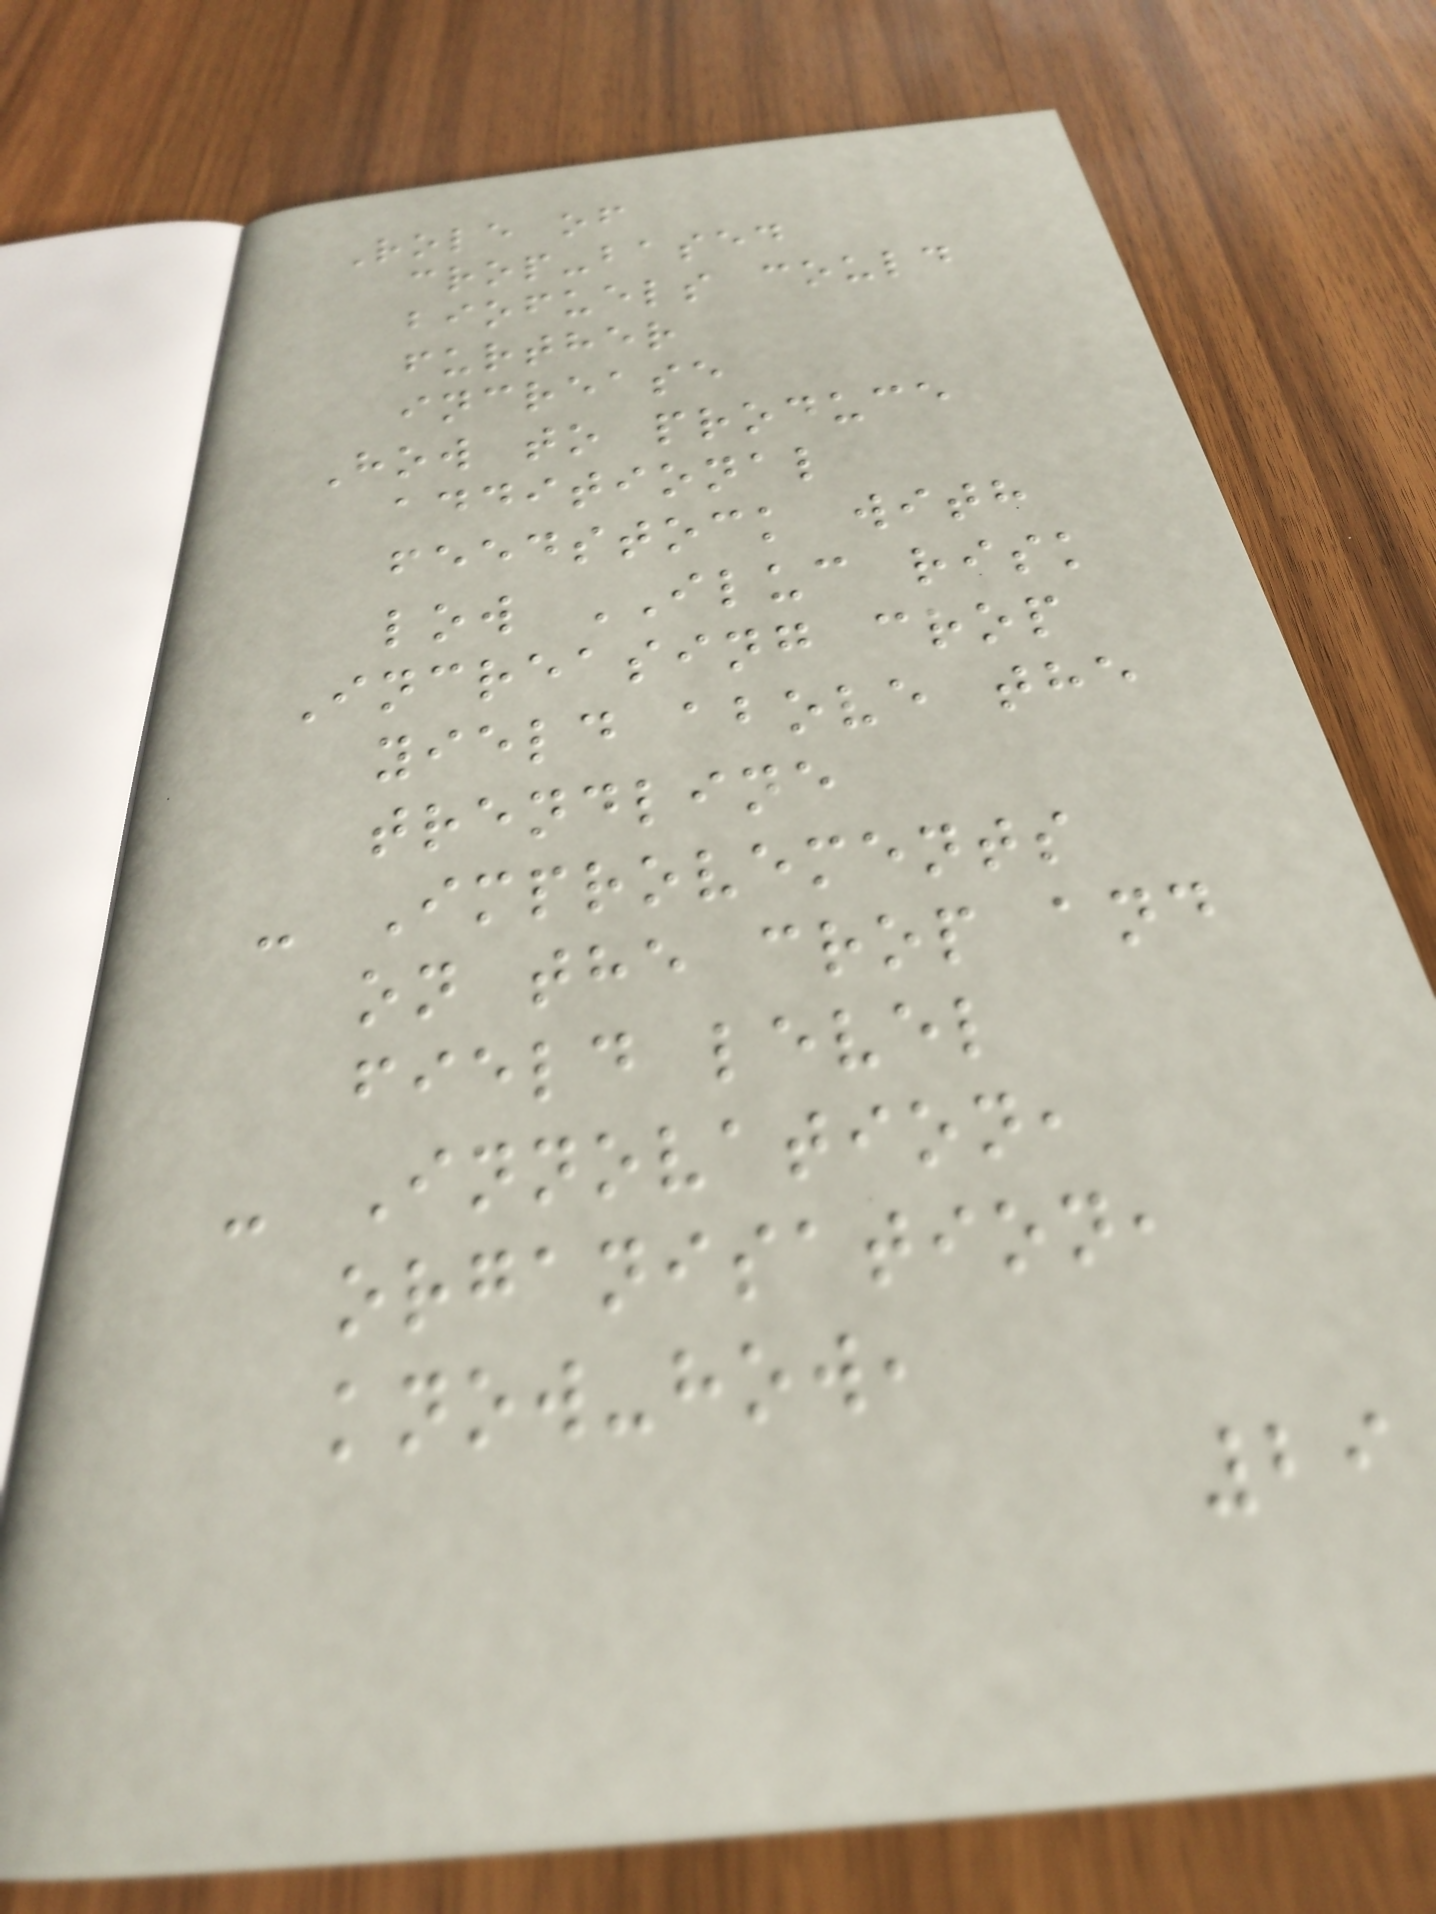Role of
crop-based
biofuels could
further
increase
How to produce
additional
feedstock with
low ILUC risk
Increasing crop
yield above the
trendline
- Improvements
on the crop and
field level
- Innovation,
organisation,
know-how,
29
